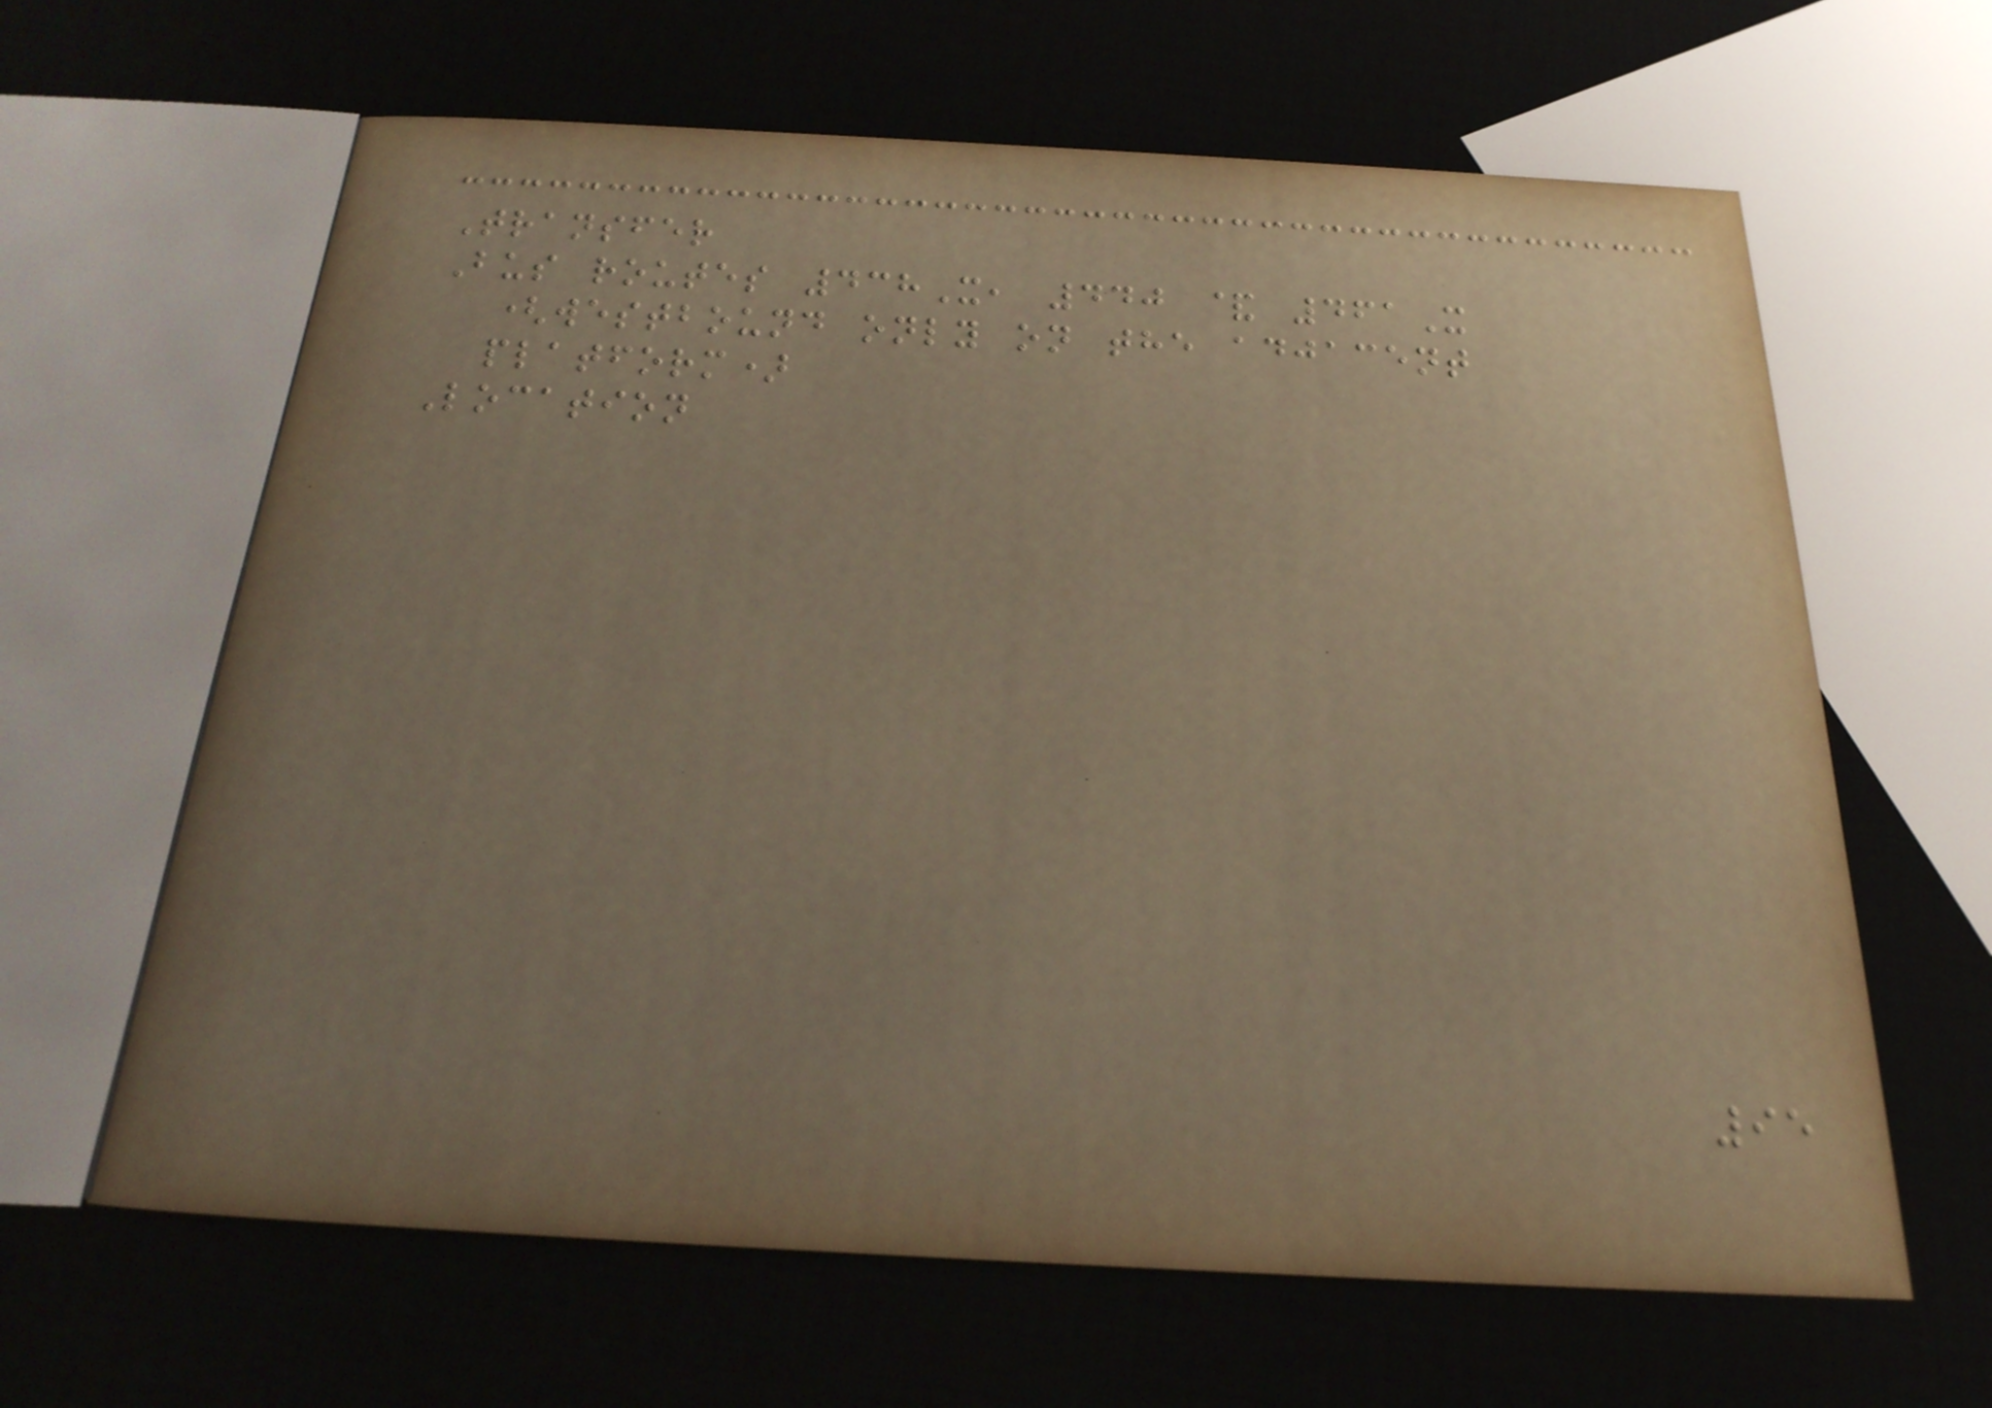Transfer
Bus routes 438X, 440 & 461X
(westbound only on the adjacent
platform)
Location
95
